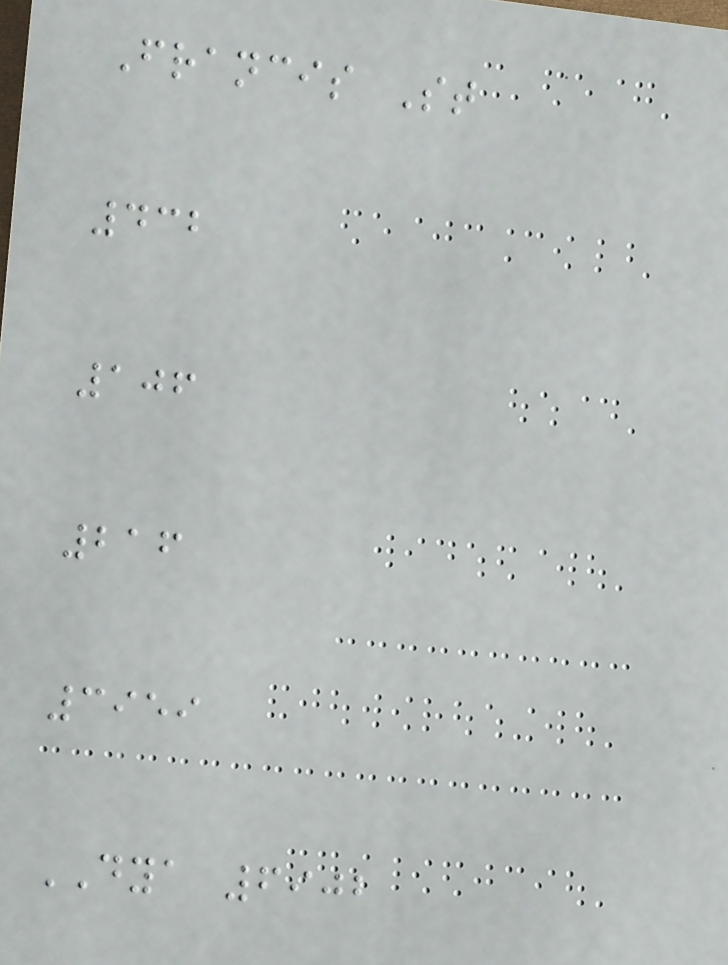Francis St
432
106
216
3959
DYA 6902
